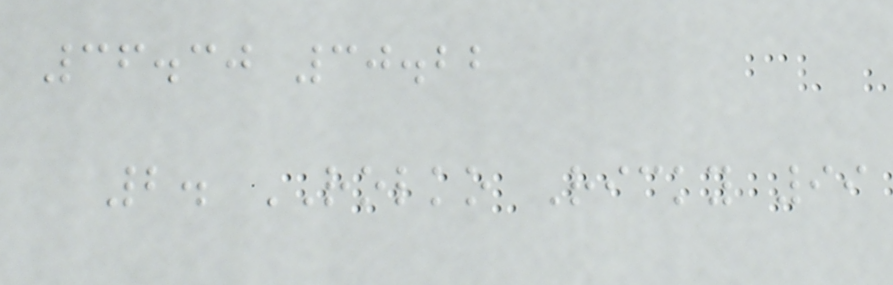36.30 30.22
2. ROLKO Ricky 99
